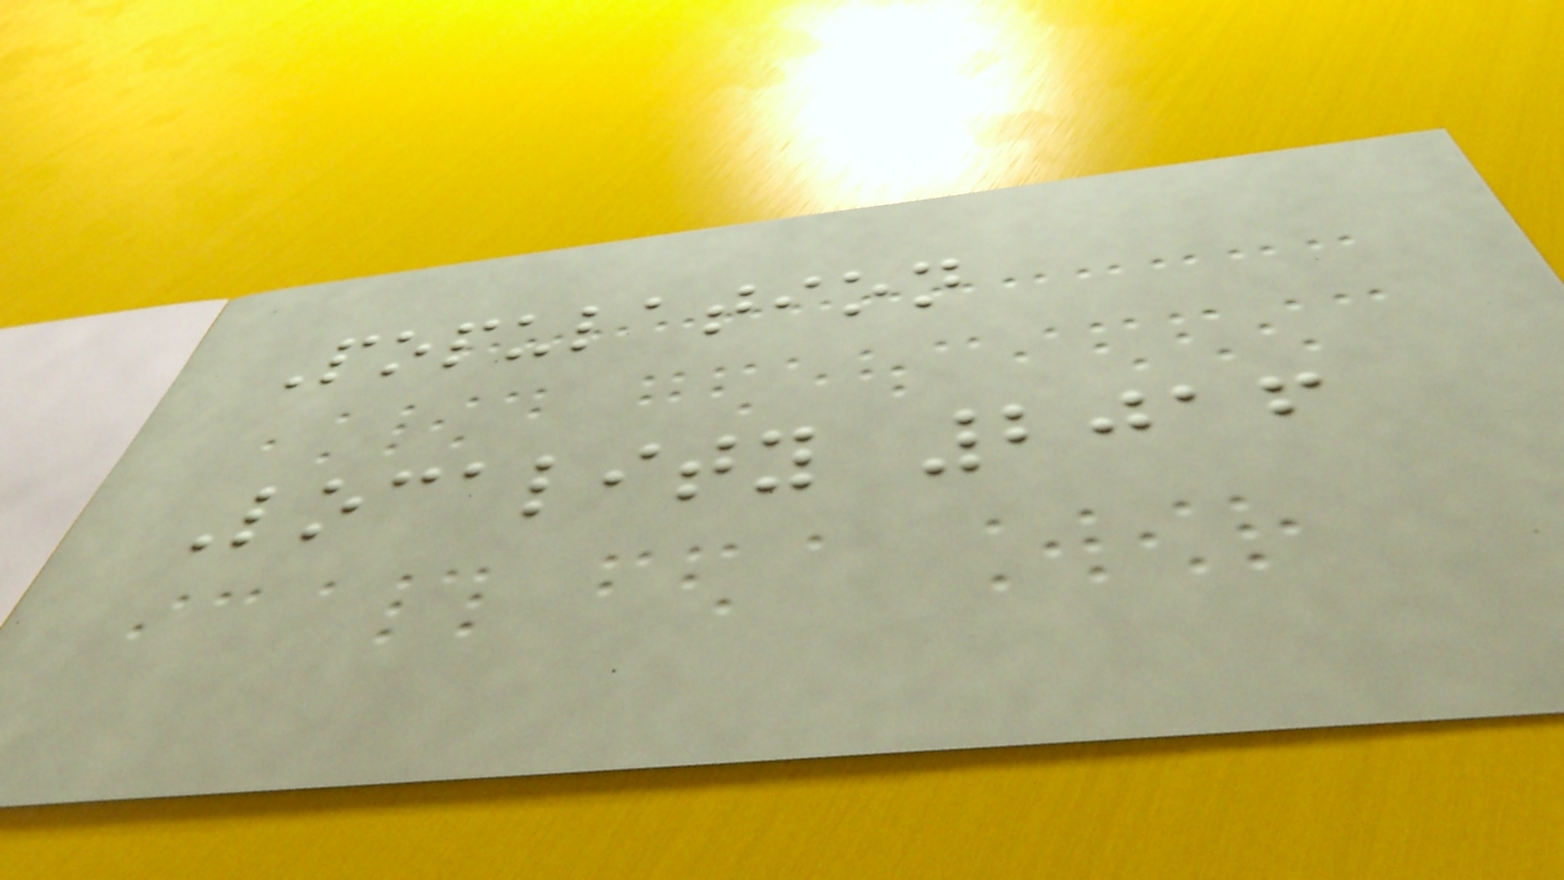Population
Locality 2016
